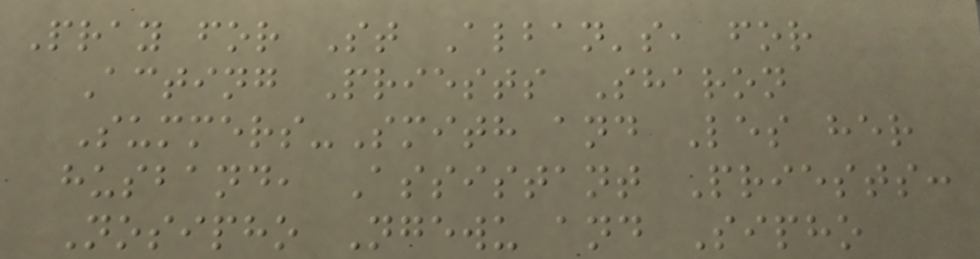Pray for St Alban's, for
Acting Priests Sharon
Summers-Smith and Les her
husband, Assistant Priests:
Nosipho Ngewu and Sipho
